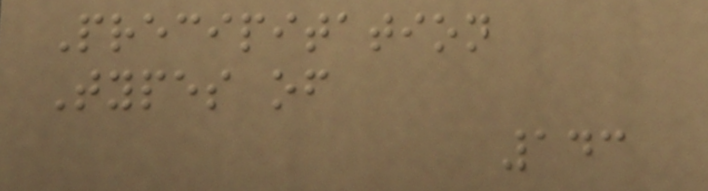Precipitation
Types of
143
